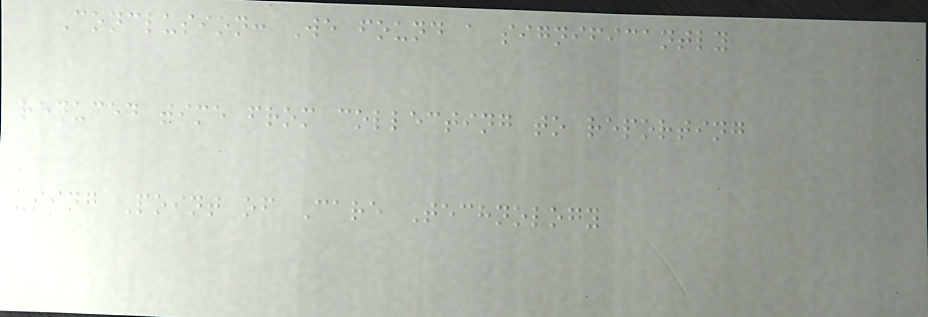Conclusion: We found a significantly
reduced time from collecting to reporting
using Point of Care Technology
